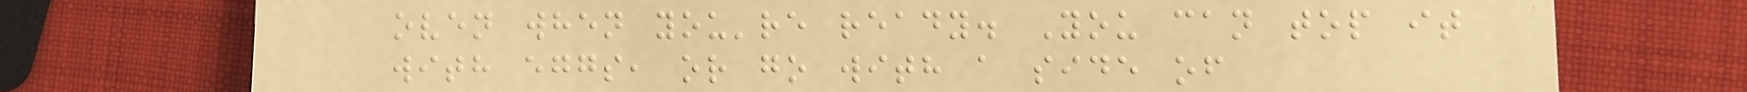oven when you're ready. You can top it
with eggs, or go with a side of
